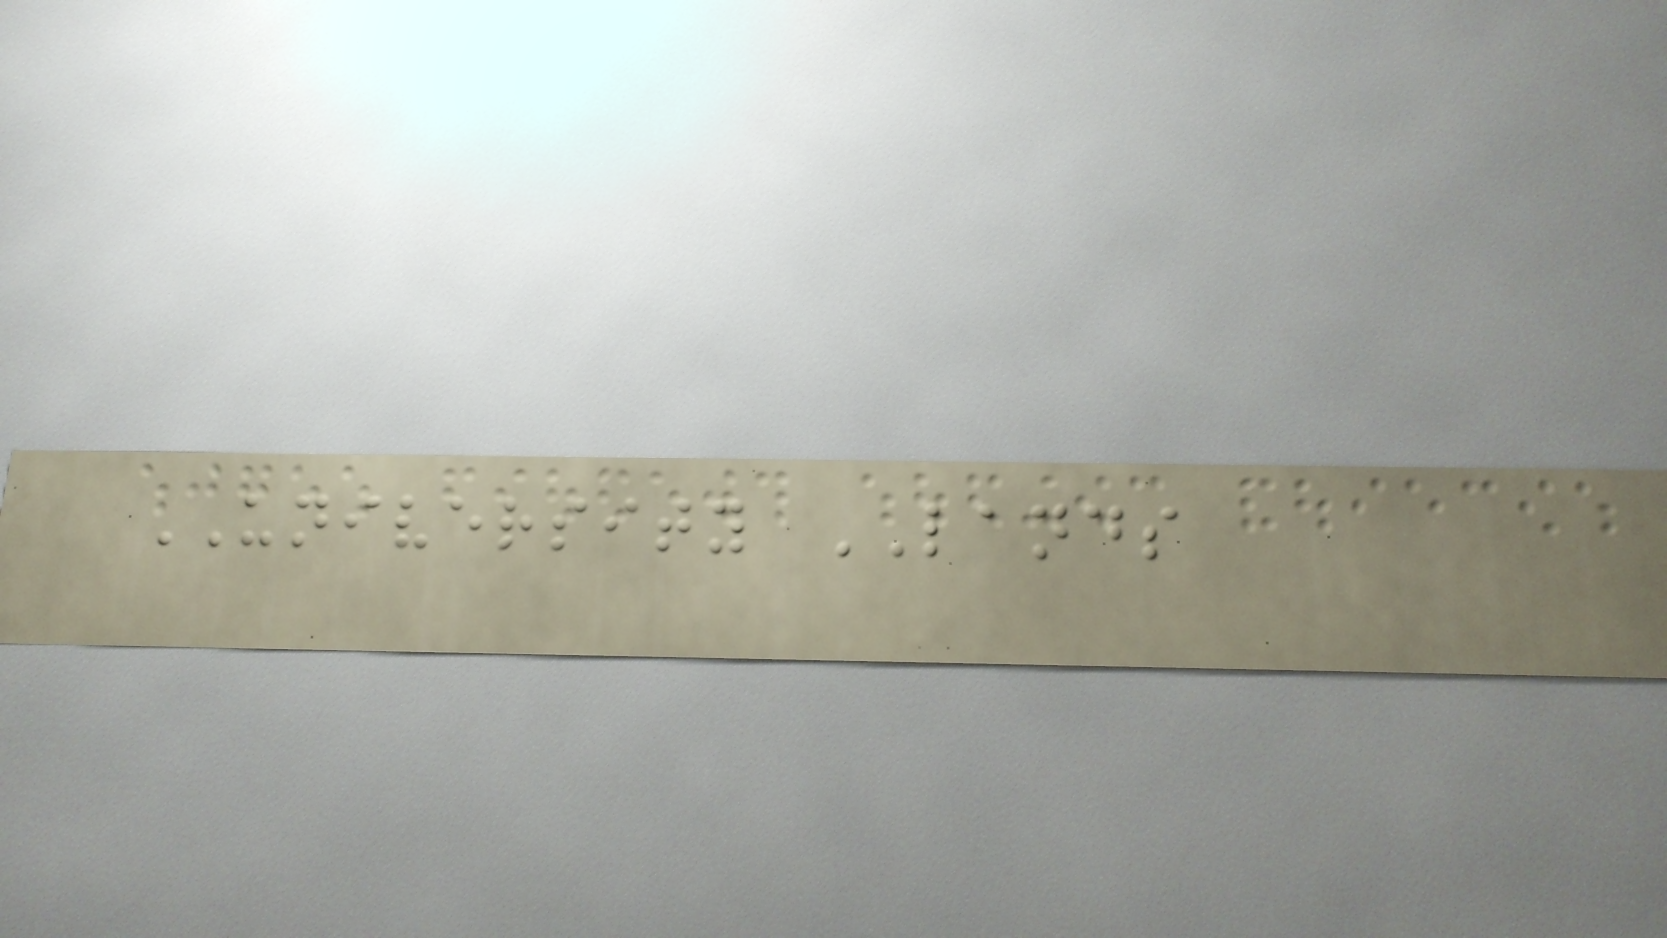UNIVERSITY LANDS
